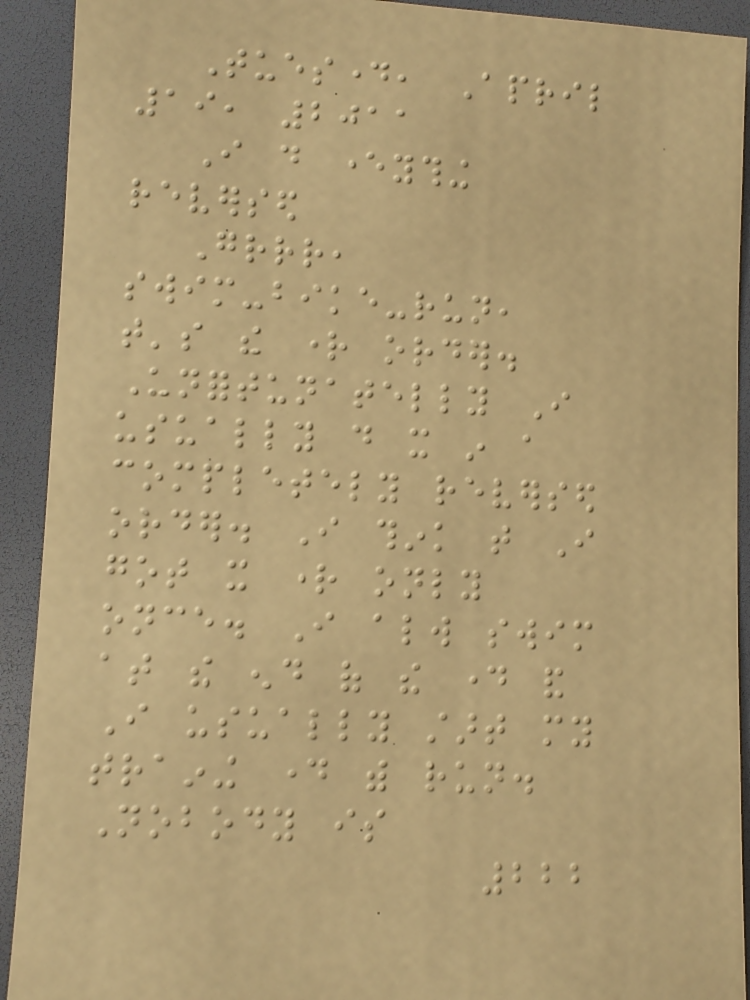Tuesday, April
19, 2011
I do everything
reversed
Grrr,
swim-bike-run,
that's the right order.
Unfortunatelly I
usually do it in a
completely reversed
order. I think that I
got it right only
once. I always swim
at the end of the day and
I usually start my
training day with run.
Nobody is
222
